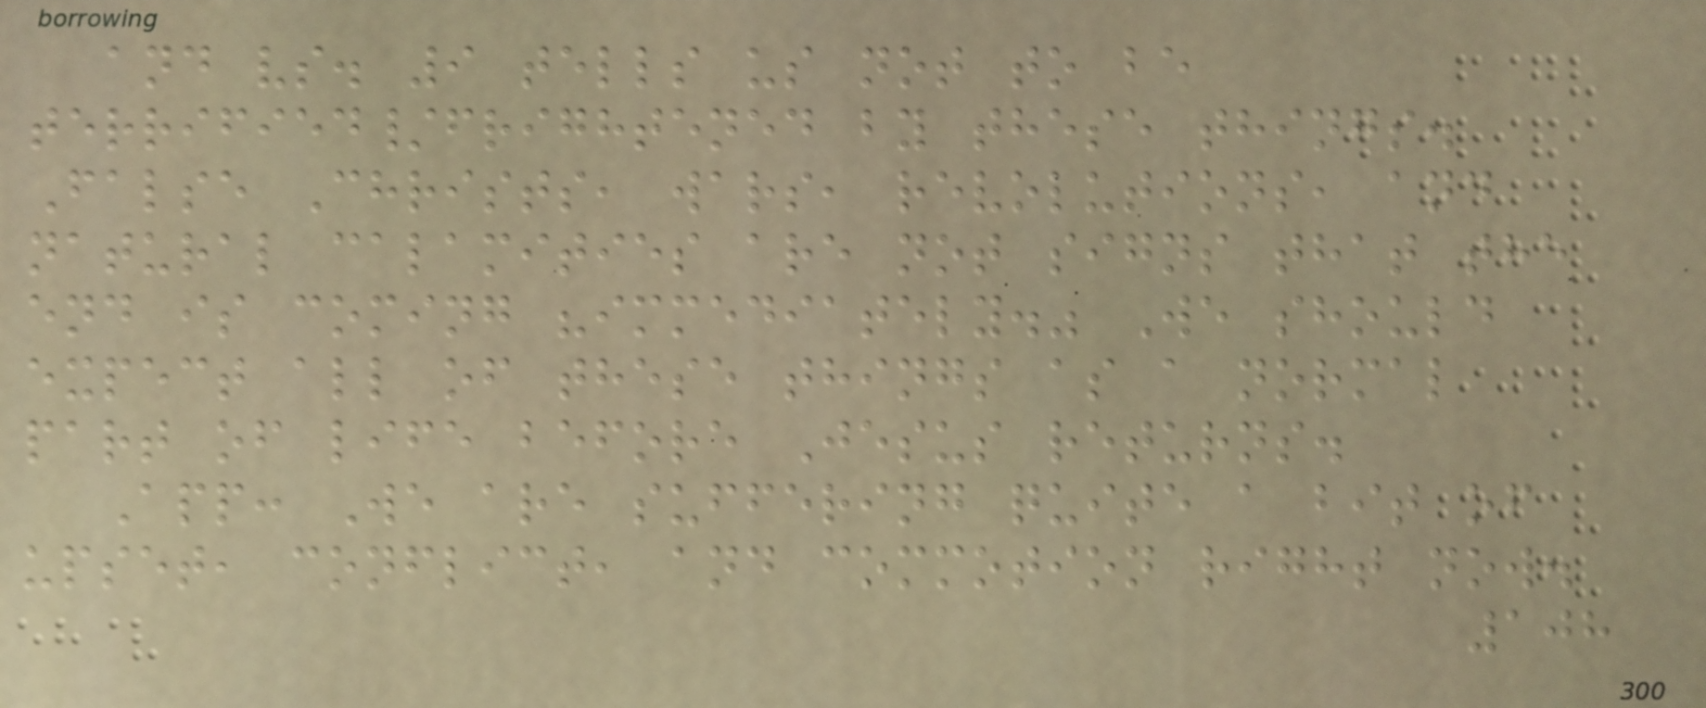and vs. 9 tells us not to be
terrified/frightened by these things.
False Christs, wars, revolutions, and
natural calamities are not signs that the
end is coming "immediately." We should
expect all of these things as a normal
part of life before Jesus returns.
App: We are suffering quite a bit of
upset, conflict, and commotion right now.
108
